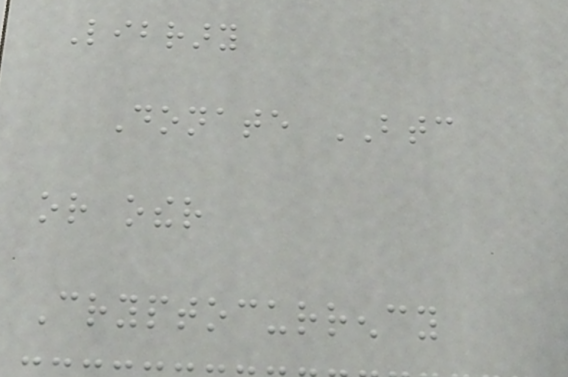Library
Donate BTC
or other
Cryptocurrency
